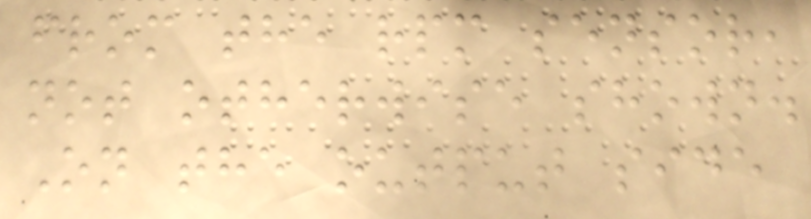from the rpm sensor,
not otherwise shown.
On the output side
